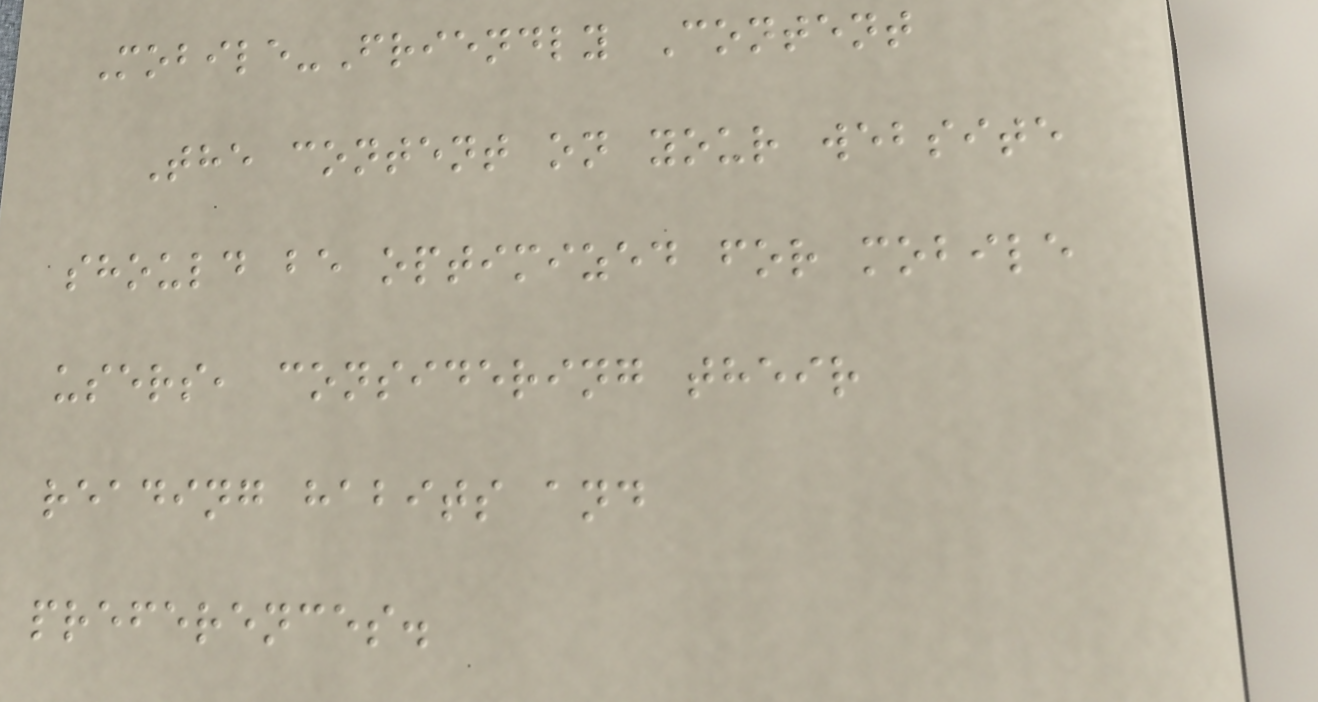Mobile-Friendly Content
The content on your website
should be optimized for mobile
users, considering their
reading habits and
preferences.
